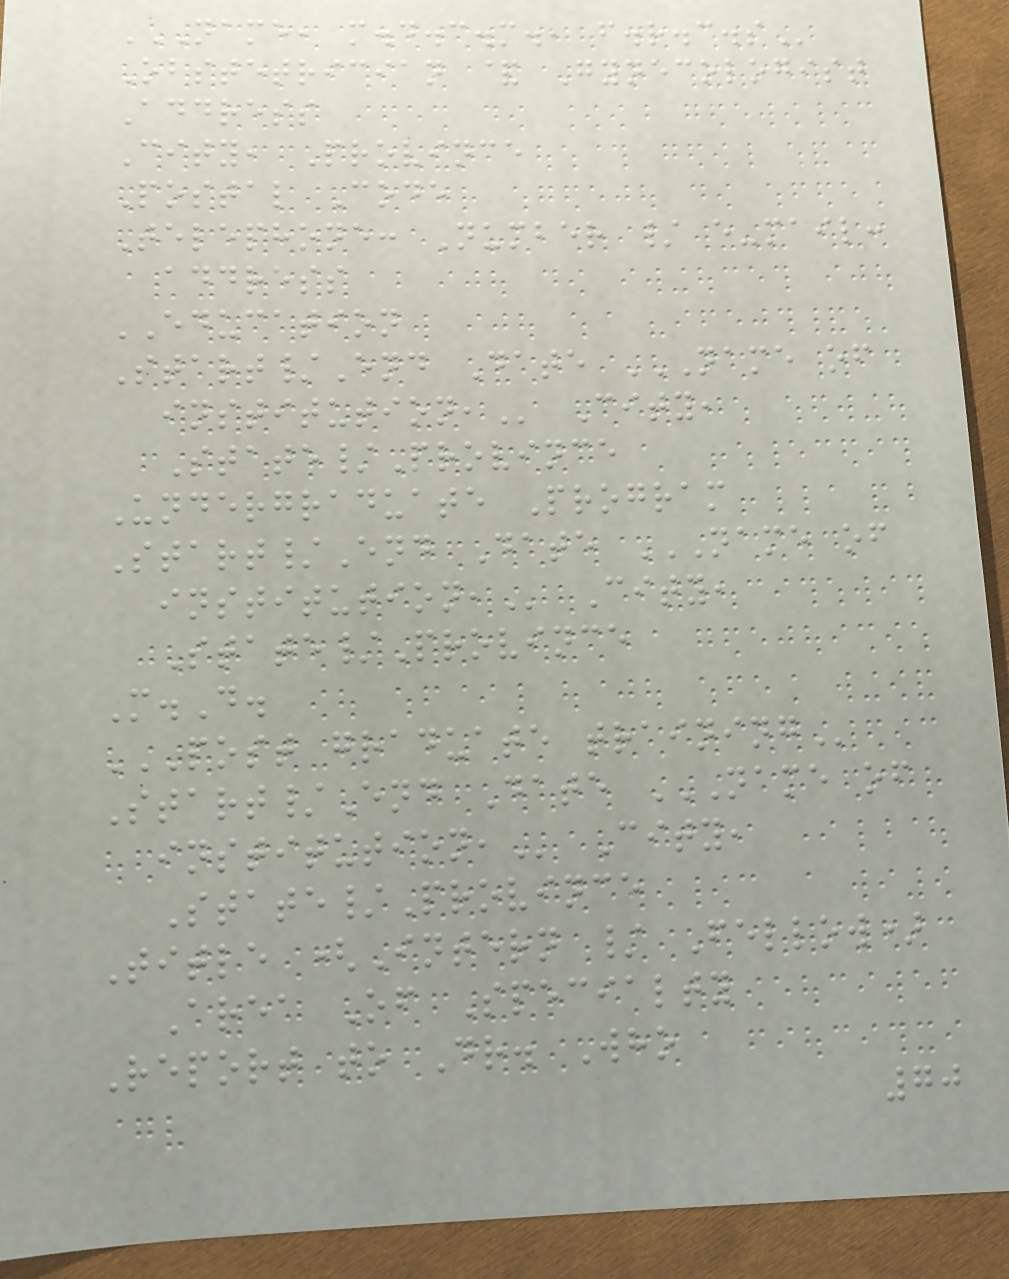NAME, M.D.C.M., F.R.C.S
Obstetrician & Gynecologist
Address
City, Province
Postal Code
Telephone: Number / e-mail:
address
EDUCATION
Start/End Date NAME OF
INSTITUTION, City,
State/Province
Undergraduate Program
Start/End Date NAME OF
INSTITUTION, City,
State/Province
M.D.
POST GRADUATE TRAINING
Start/End Date NAME OF
INSTITUTION, City,
State/Province
Title (Intern / Fellow)
Area Of Specialty
Report to Dr. Who
70
